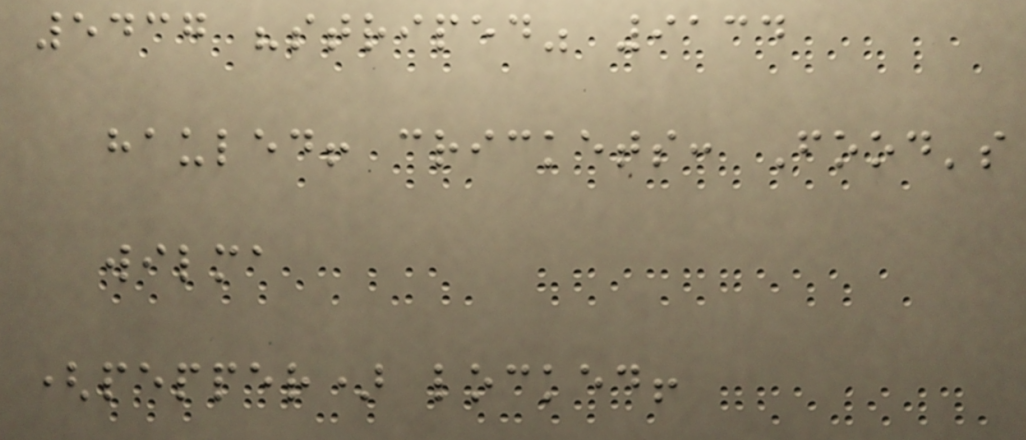5437 "striped" 9134
hauled! crickets: Food's
wilma
(pepper) locked!
